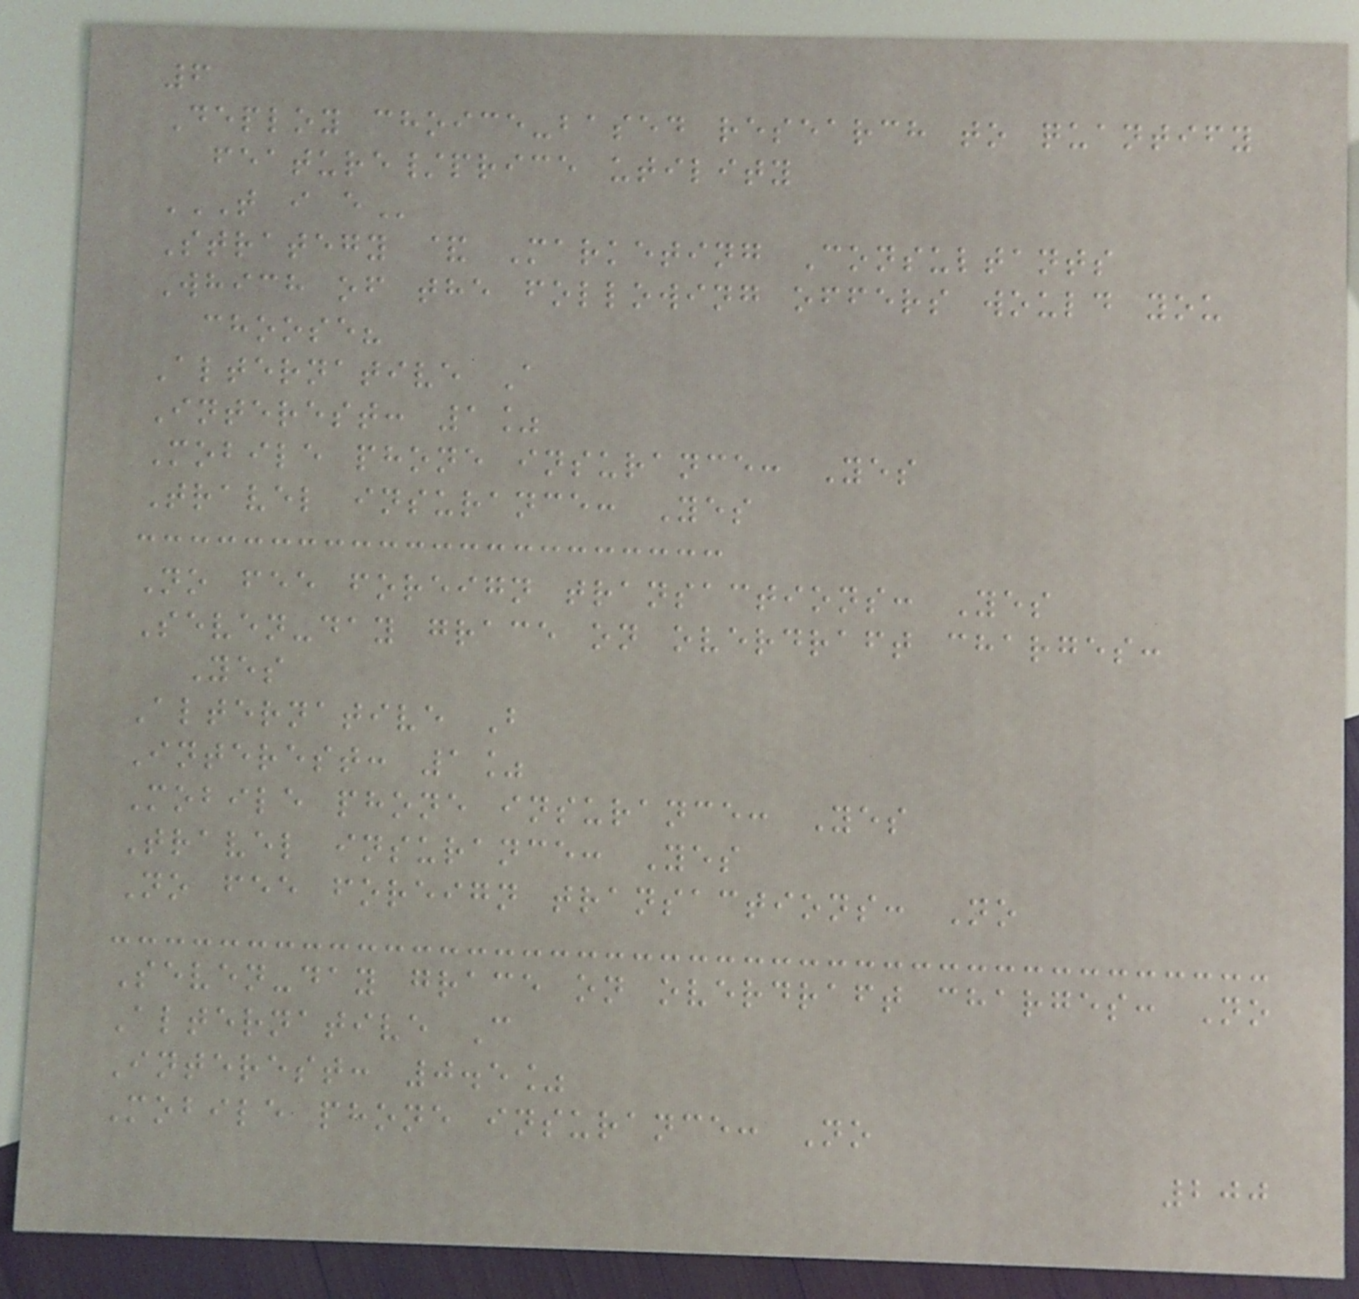6
Deploy choice-based research to quantify
feature/price utility
T I E
Strategy & Marketing Consultants
Which of the following offers would you
choose?
Alternative A
Interest: 1%
Mobile phone insurance: Yes
Travel insurance: Yes
No fee foreign transactions: Yes
Seven-day grace on overdraft charges:
Yes
Alternative B
Interest: 1%
Mobile phone insurance: Yes
Travel insurance: Yes
No fee foreign transactions: No
Seven-day grace on overdraft charges: No
Alternative C
Interest: 0.5%
Mobile phone insurance: No
200
